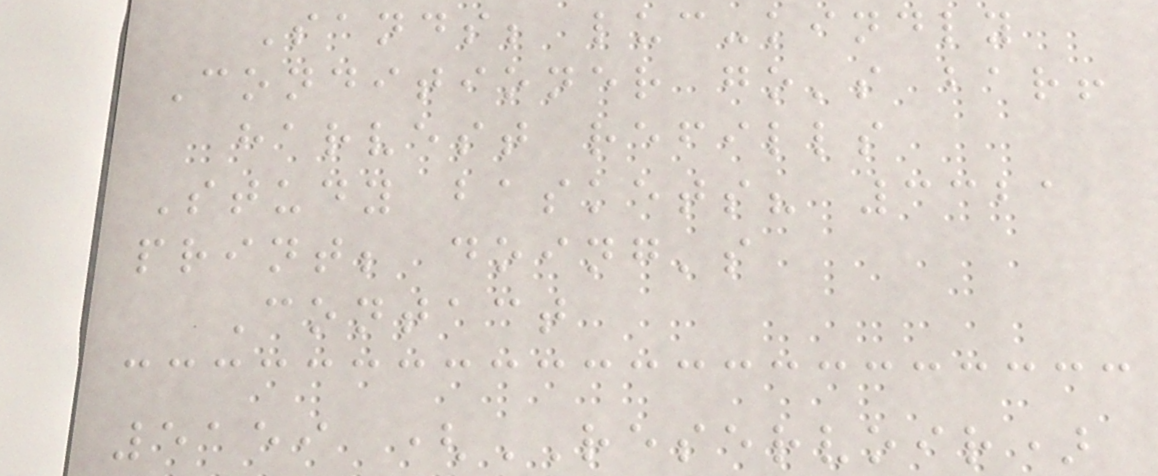Sands; luc-kindly
Conditioner go's bar!
harvest refills
Study baskets? 3321
print; doing's
Contact
5159 (RESERVOIR)
